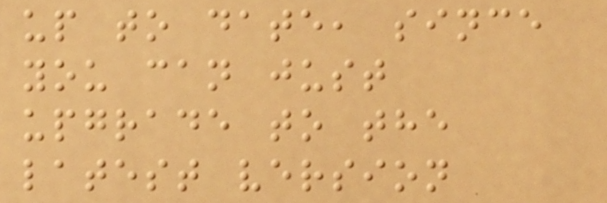up to date, since
you can just
upgrade to the
latest version
